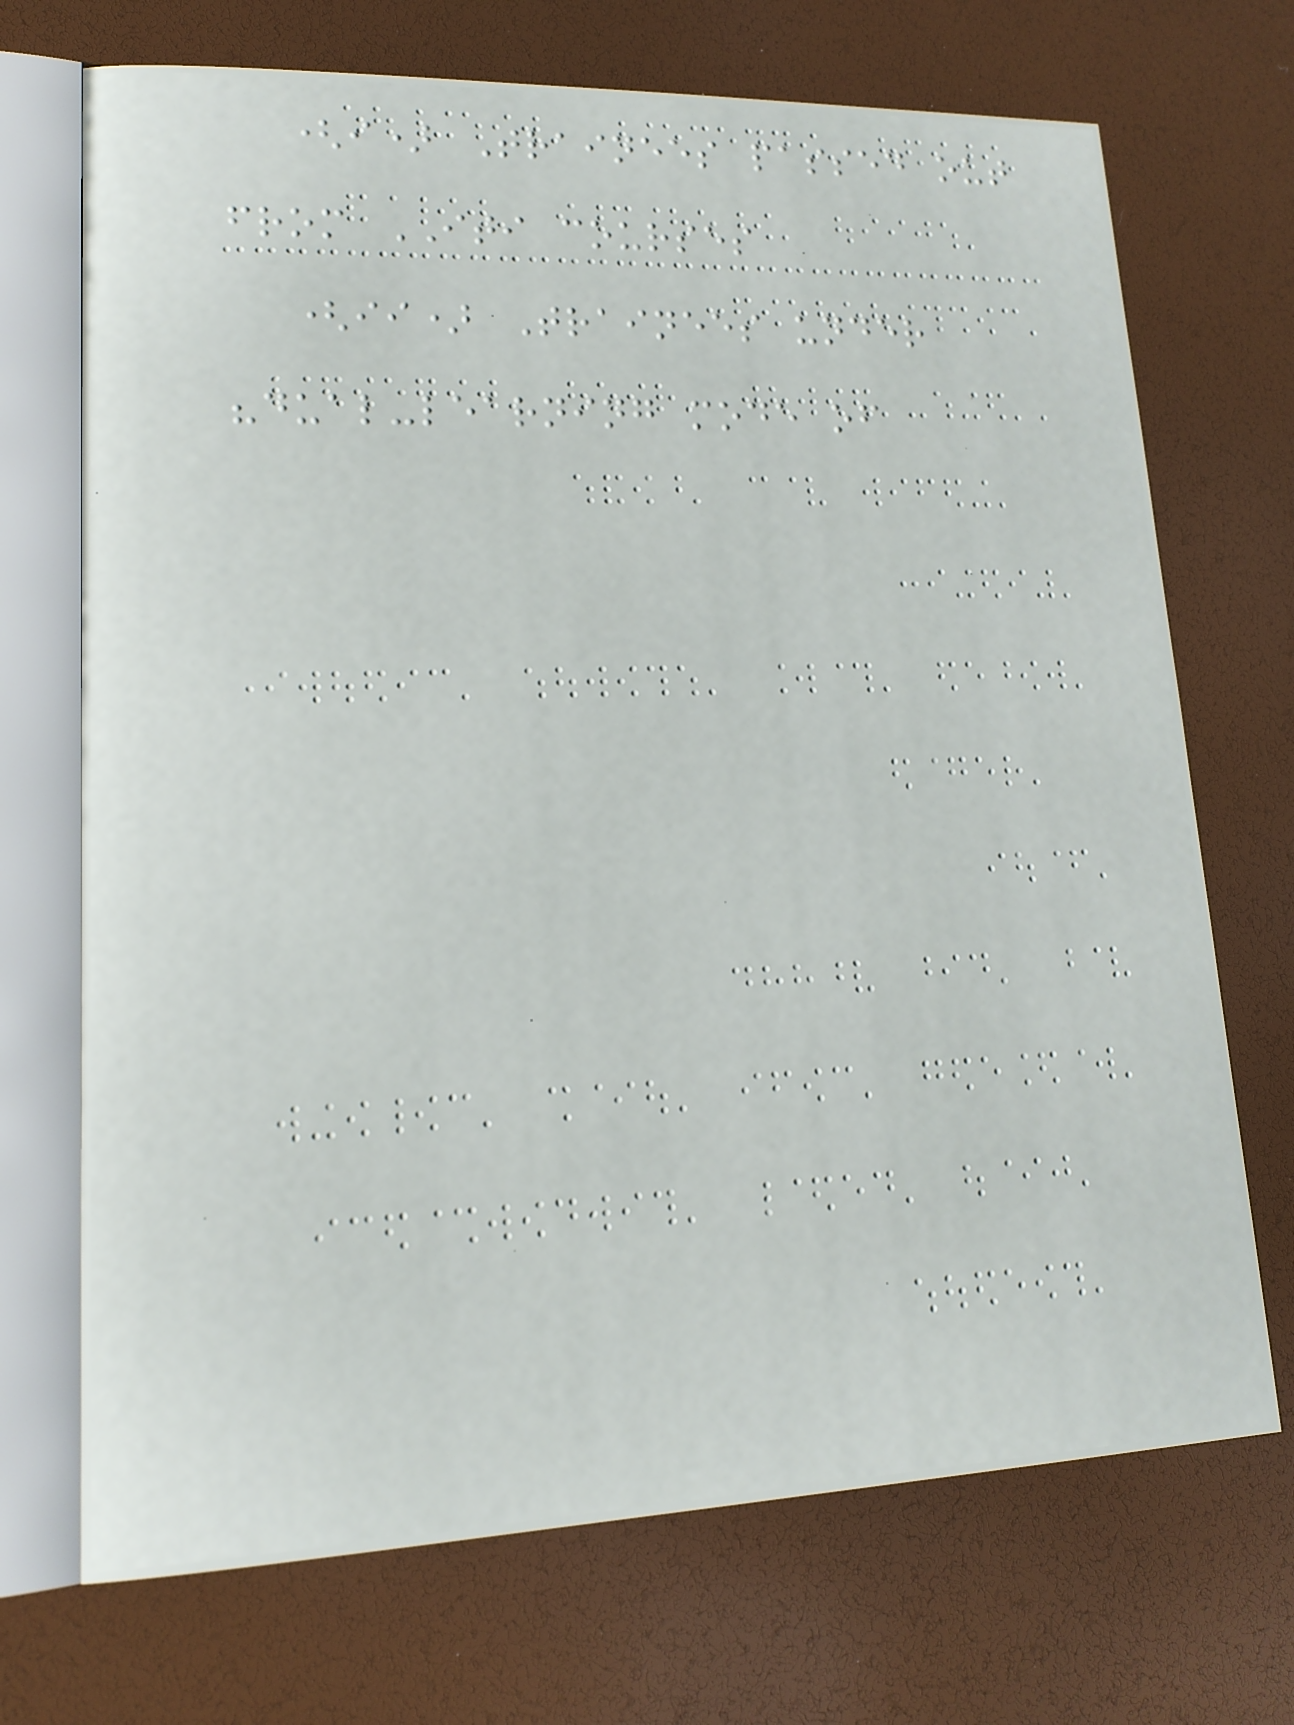(i) Trainees passed out
from ITI courses
(ii) Trainees under
"dual-learning mode of
